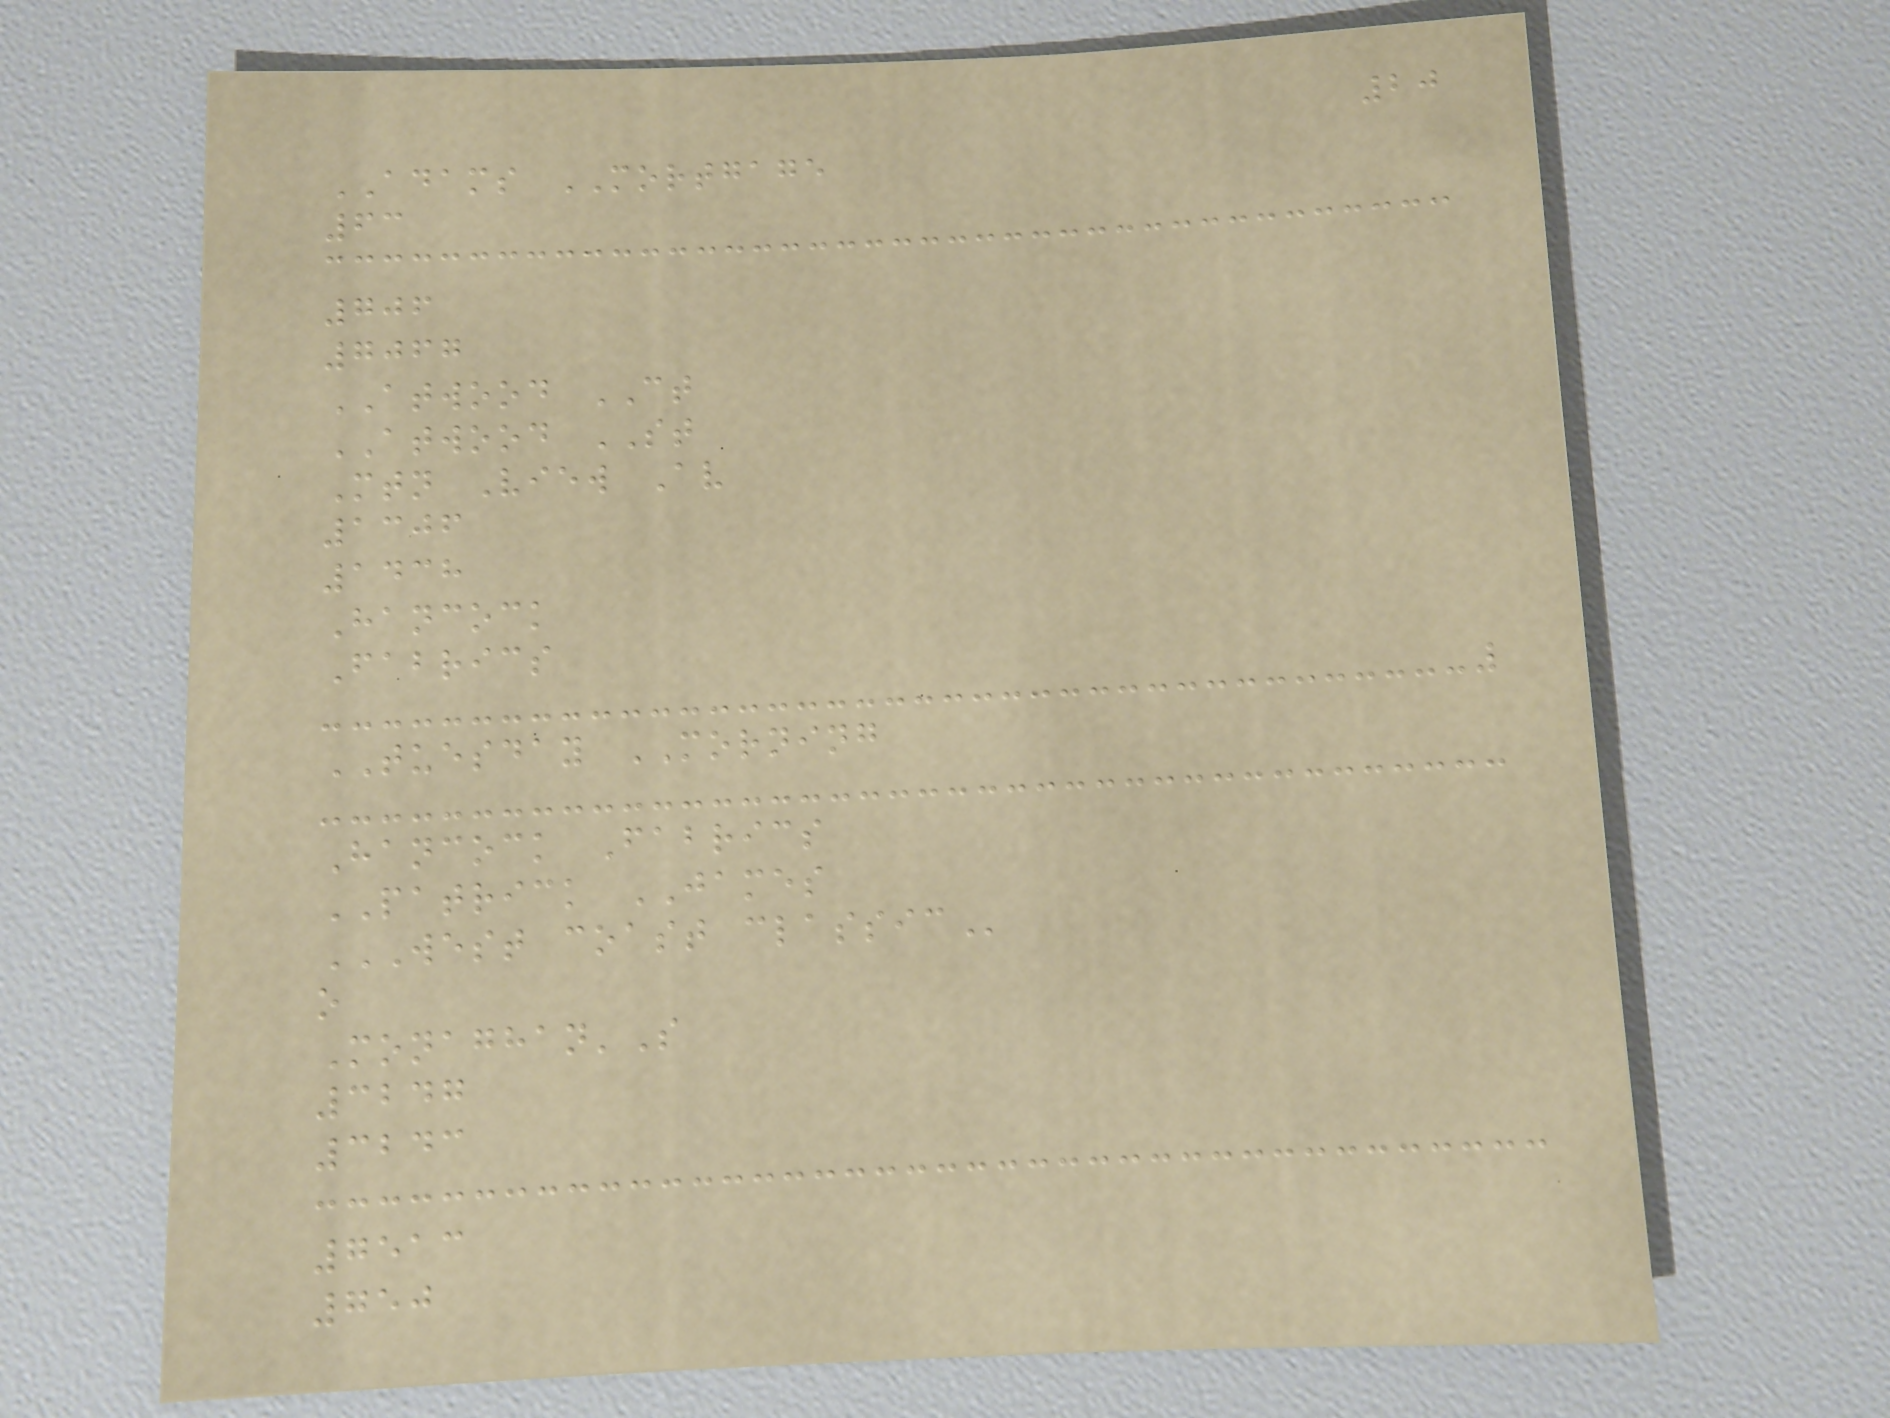20
ADAMS MORTGAGE
63
706
7067
ATWOOD CT
ATWOOD ST
Mtn View Av
1306
1438
Hancock
Fabrics
TUESDAY MORNING
Hancock Fabrics
PATRICK JAMES
WEST COAST CLASSIC
o
Monaghan'S
3247
3243
7513
750
